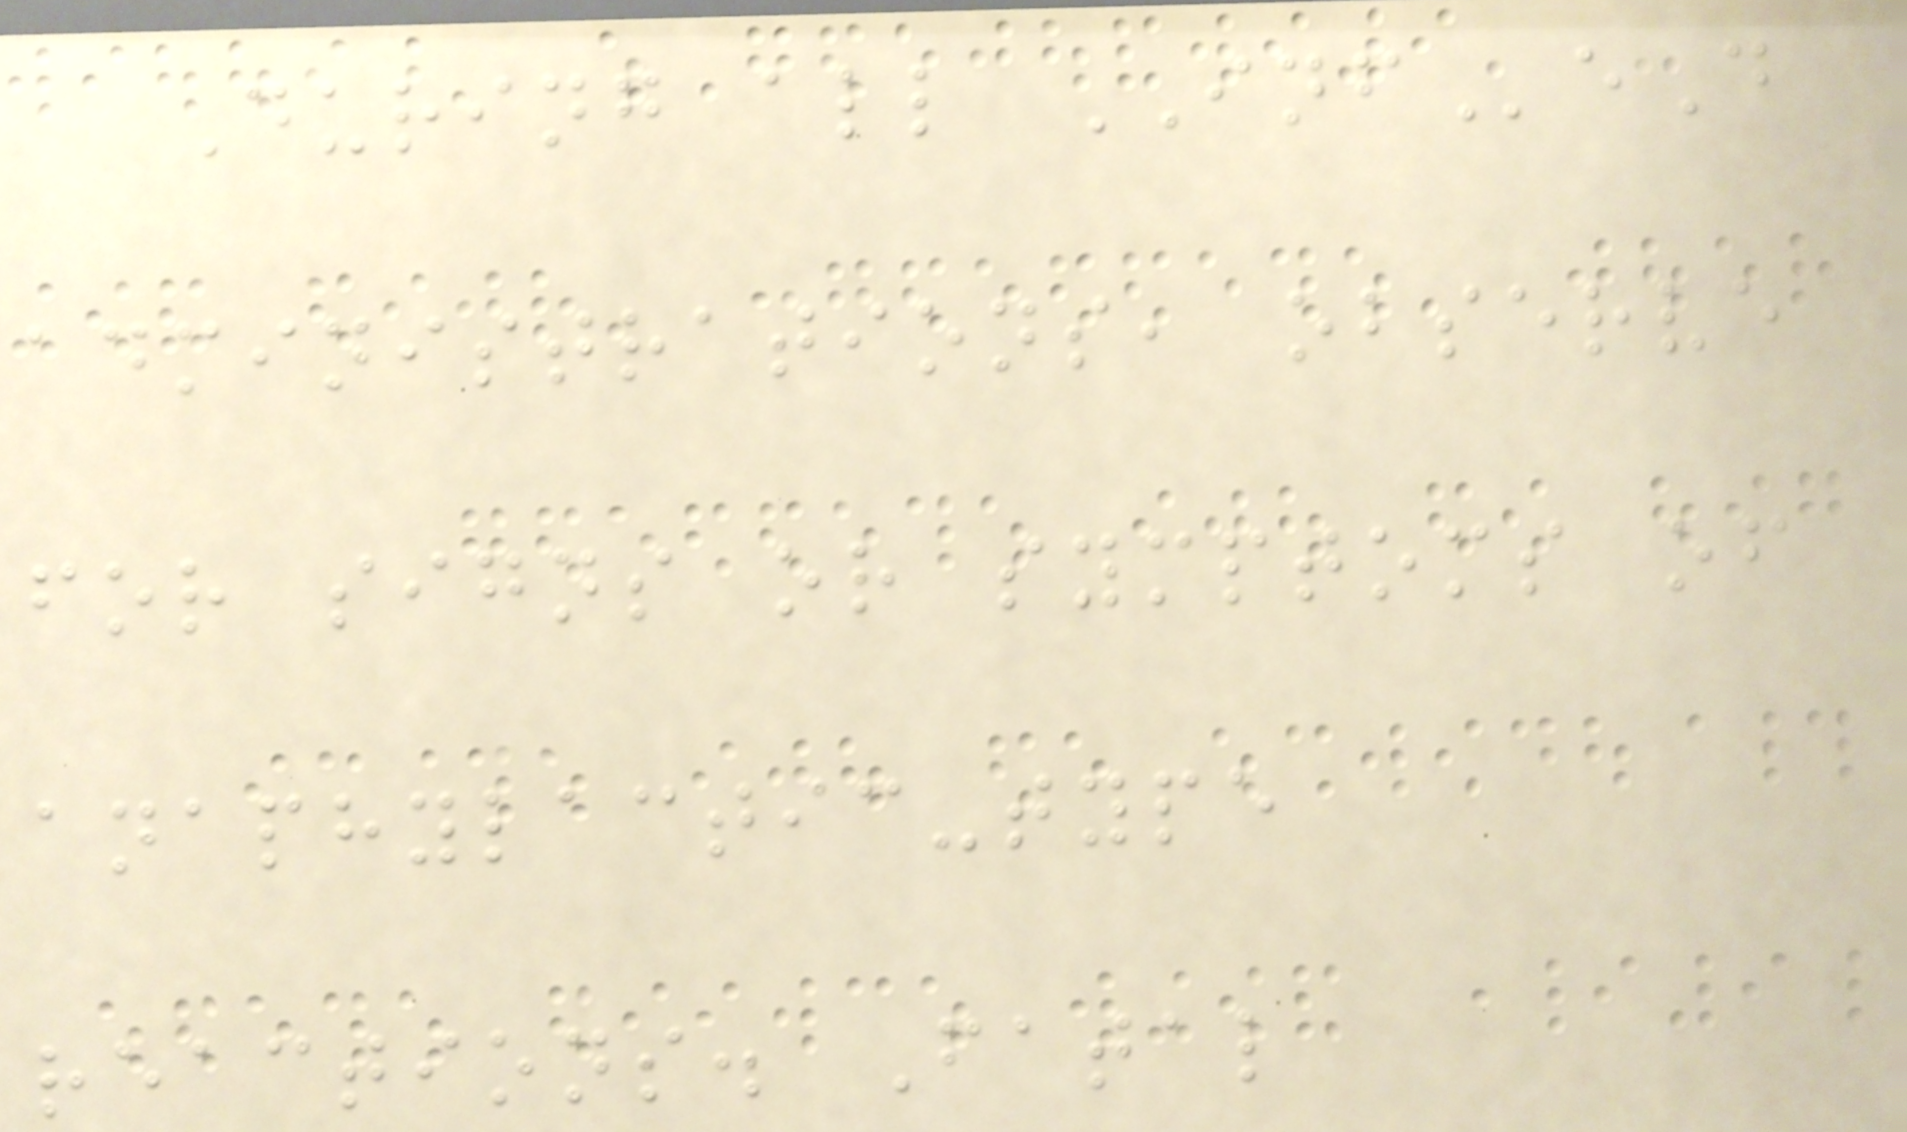During all INFeD
administrations, observe
for signs or symptoms of
anaphylactic-type
reactions. Fatal
